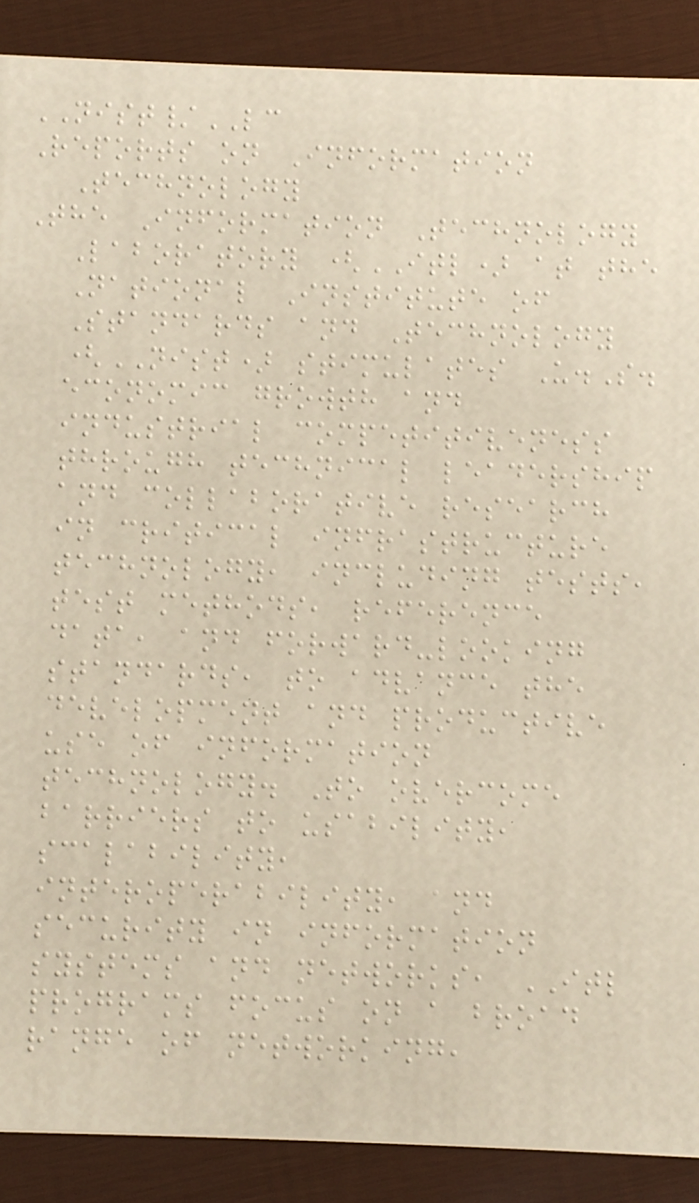NIST/LC
Reports on Information
Technology
The Information Technology
Laboratory (ITL) at the
National Institute of
Standards and Technology
(NIST) stimulates U.S.
economic growth and
industrial competitiveness
through technical leadership
and collaborative research
in critical infrastructure
technology, including tests,
test methods, reference
data, and forward-looking
standards, to advance the
development and productive
use of information
technology. To overcome
barriers to usability,
scalability,
interoperability, and
security in information
systems and networks, ITL
programs focus on a broad
range of networking,
